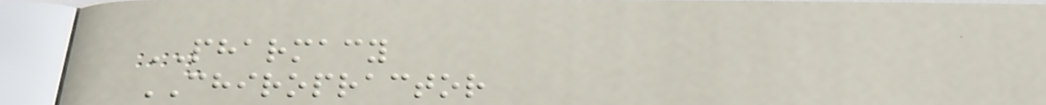PHARMACY
CHIROPRACTOR
